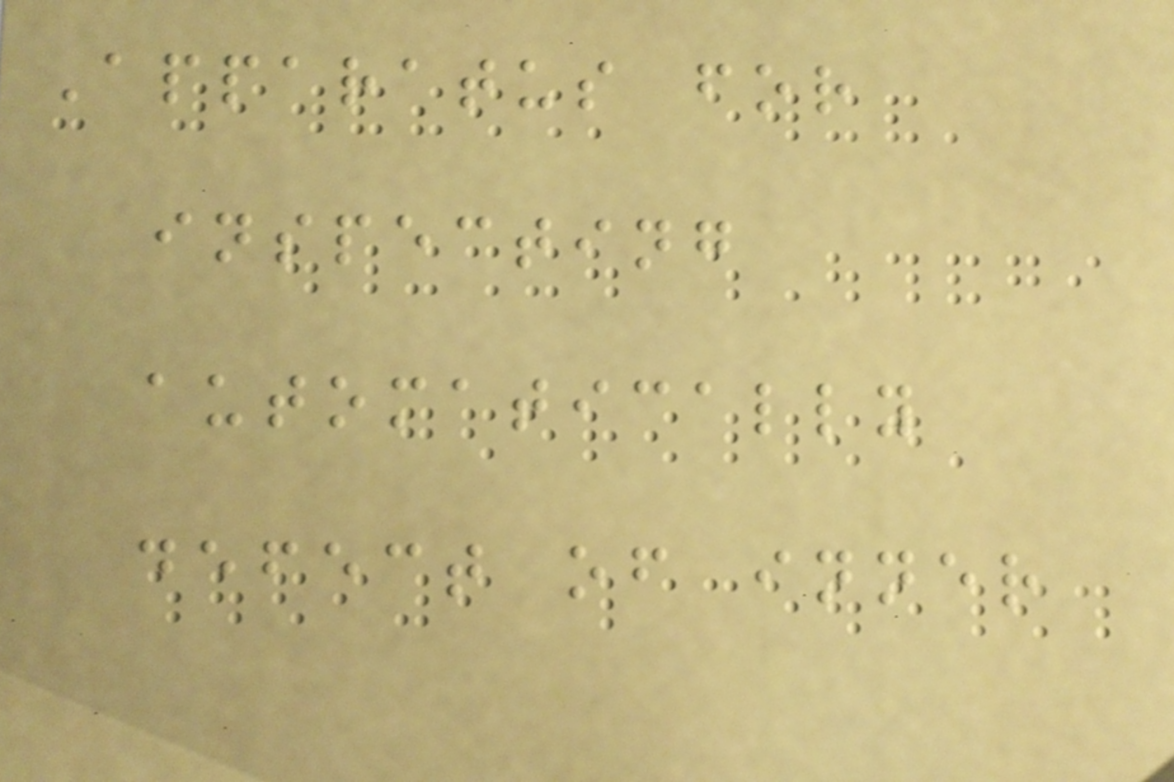Apparatus for
inspecting
automatically
defect of inner
